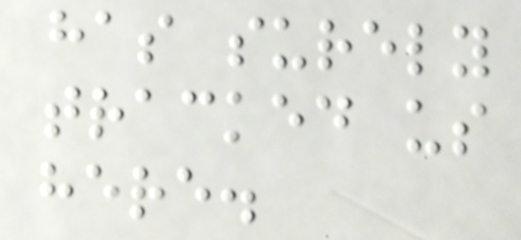has surely
tracked us
here.
